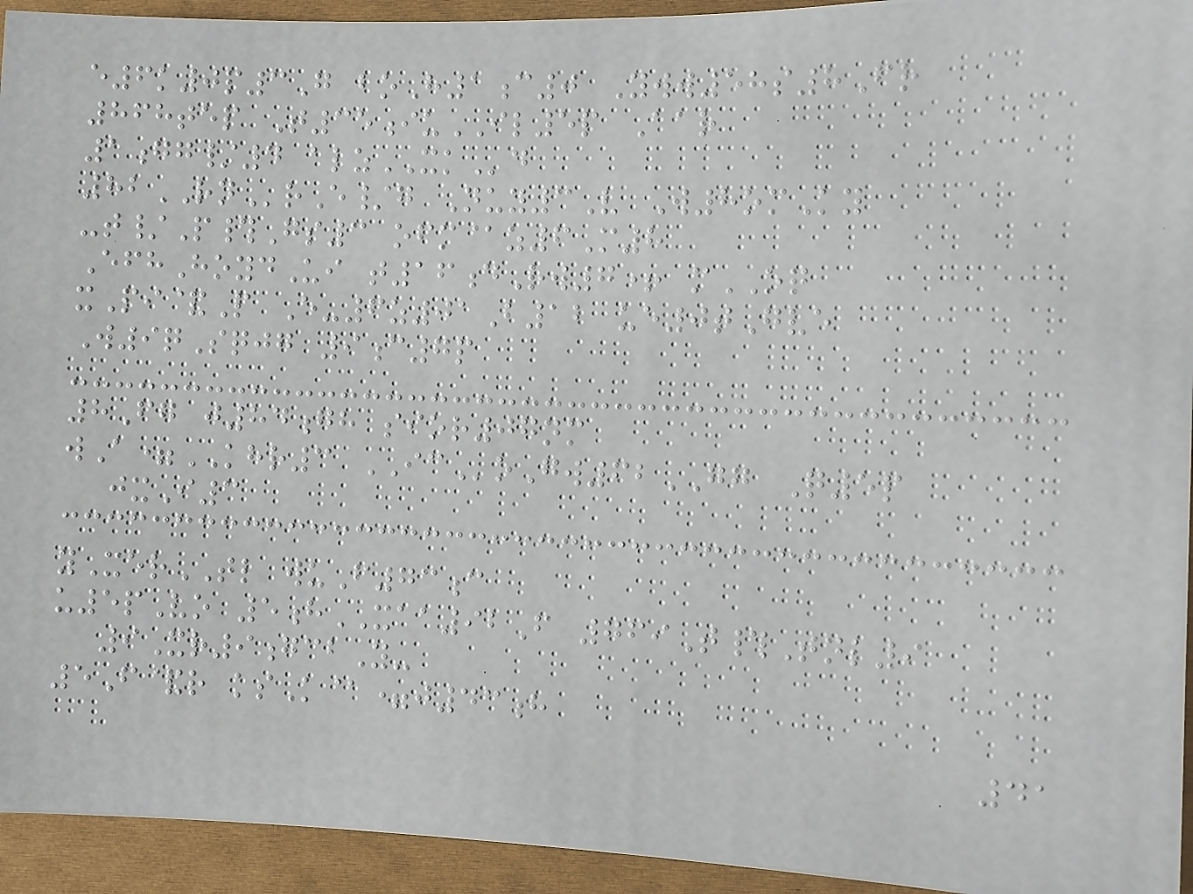e6k0p3G boH1c0 Yww58s8Fr
868tep T35iuIL5p Aar
1gg/4 alzXKd
82RNrE/g Nuy3V W8omKy
-t/P#Gs3 ofm@z6M8
EfhHoydUi t16dRw7+ mOQ
xPi&P E-6z01B12 ue0tGve
W9qSqjg 9c7p
8Fg j84gh sior07nm
wA=KHR3 ICoGw62GG Q5p
jxI3
yXerTL wuF73c
u5pVo 5hXAA92F 769T#Tnl9
9Xr9gcbY-
5F&r ksK@=j43h
41
